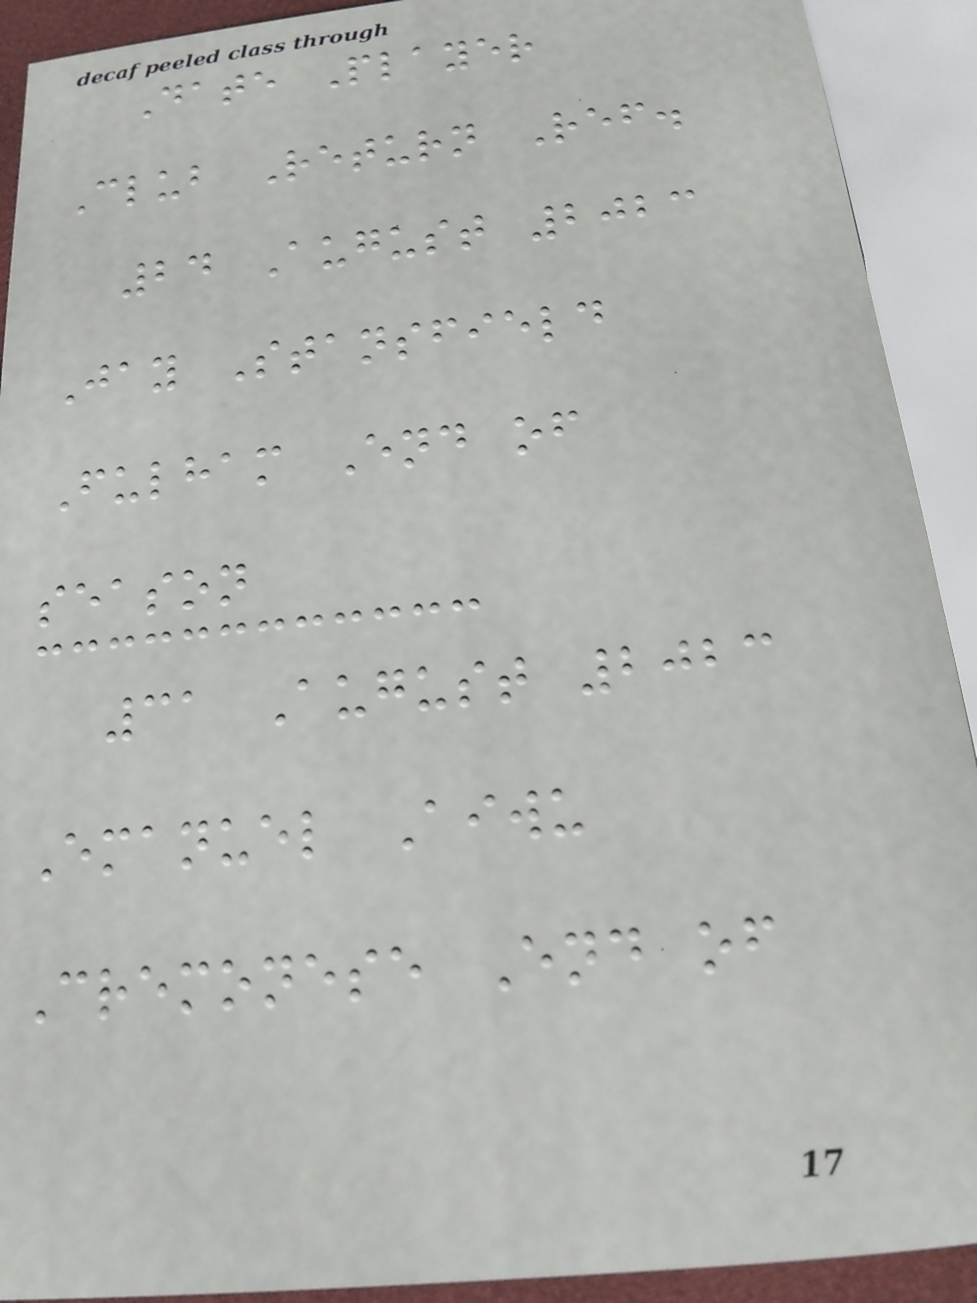Date Player
Club Return Ref.
24 August 2023
Jay Stansfield
Fulham End of
season
31 August 2023
Emanuel Aiwu
Cremonese End of
